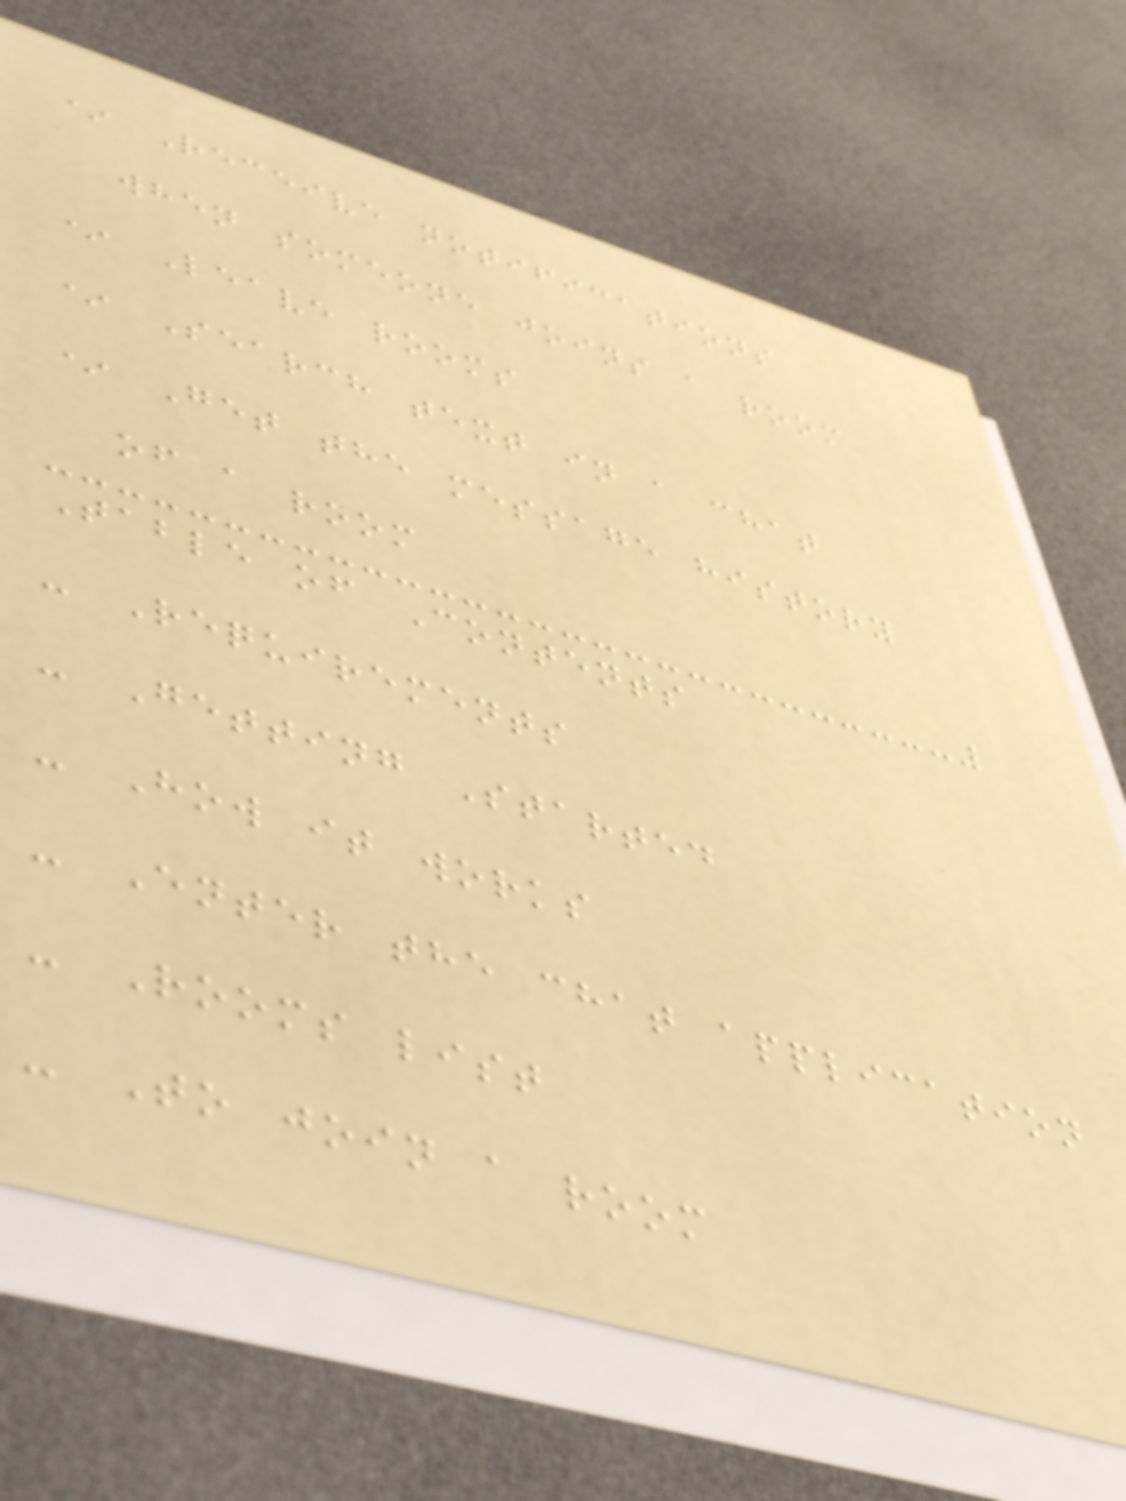* Receive notifications
when someone joins a room
* Leave rooms
* Search text in a chat
* Get the message history
of a room
Table of Contents
- Requirements
- Getting Started
- How it works
- Enter the chat application
- Rooms list
- To join a room
